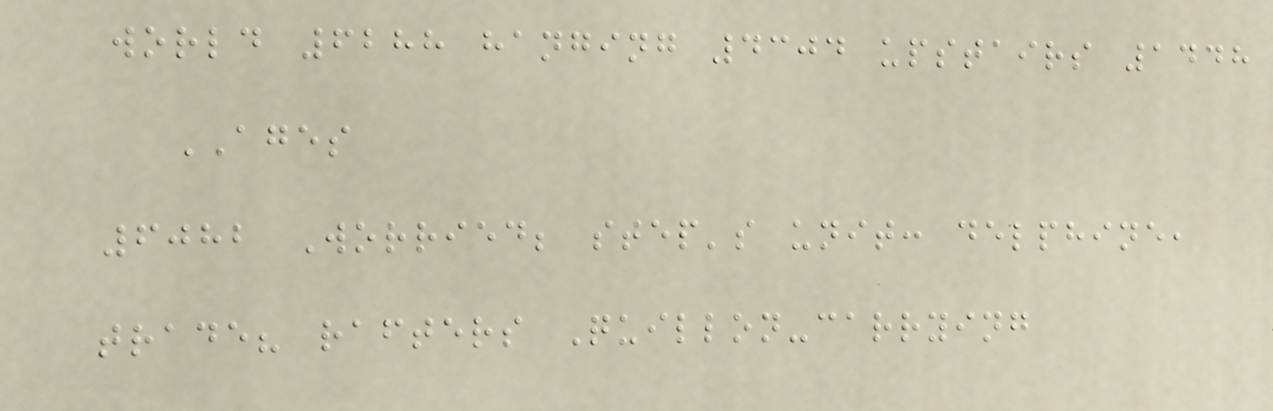world 6288 hanging 4304 upstairs 1448
AGES
6082 Worried; step's unit: delphine,
trade? rafters Quillon-carrying
